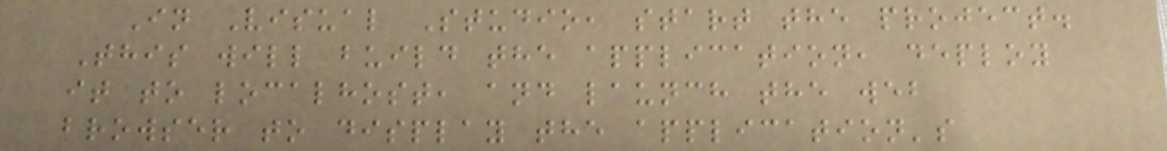In Visual Studio, start the project.
This will build the application, deploy
it to localhost, and launch the web
browser to display the application's
